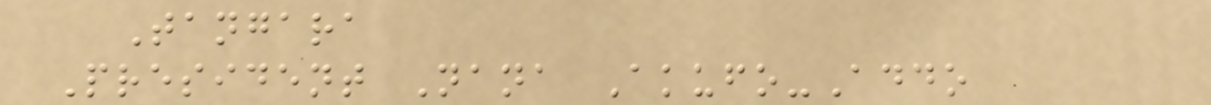Tangara
President Nana Akufo-Addo
